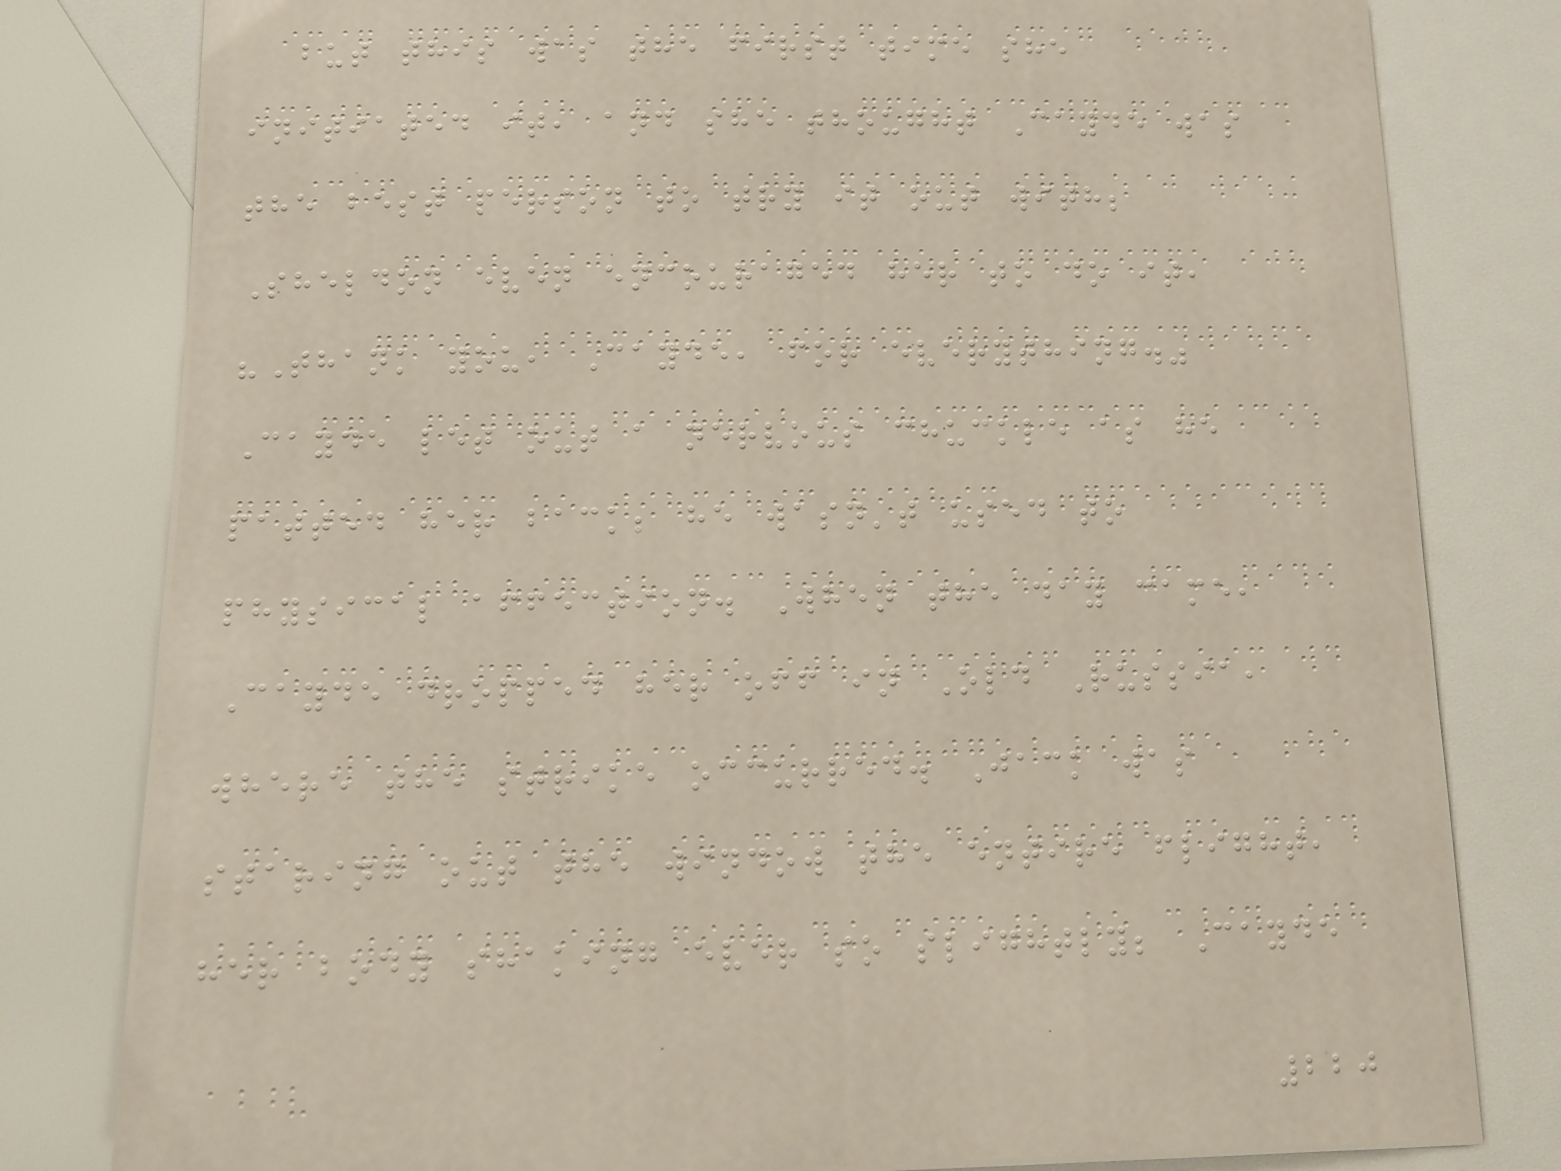but this was the first time she
initiated it, and she thought Cayde was
the best person to try it out with;
Sheldon even encouraged her to do it,
"Thank you, Cayde, for everything."
Cayde let out a nervous chuckle as he
patted her back; he wasn't used to
physical affection. When the day came,
Cayde dropped her off in Old Russia,
where the strike occurred. Jack was
staring out the window the entire flight,
her body shaking ever so slightly; Cayde
220
